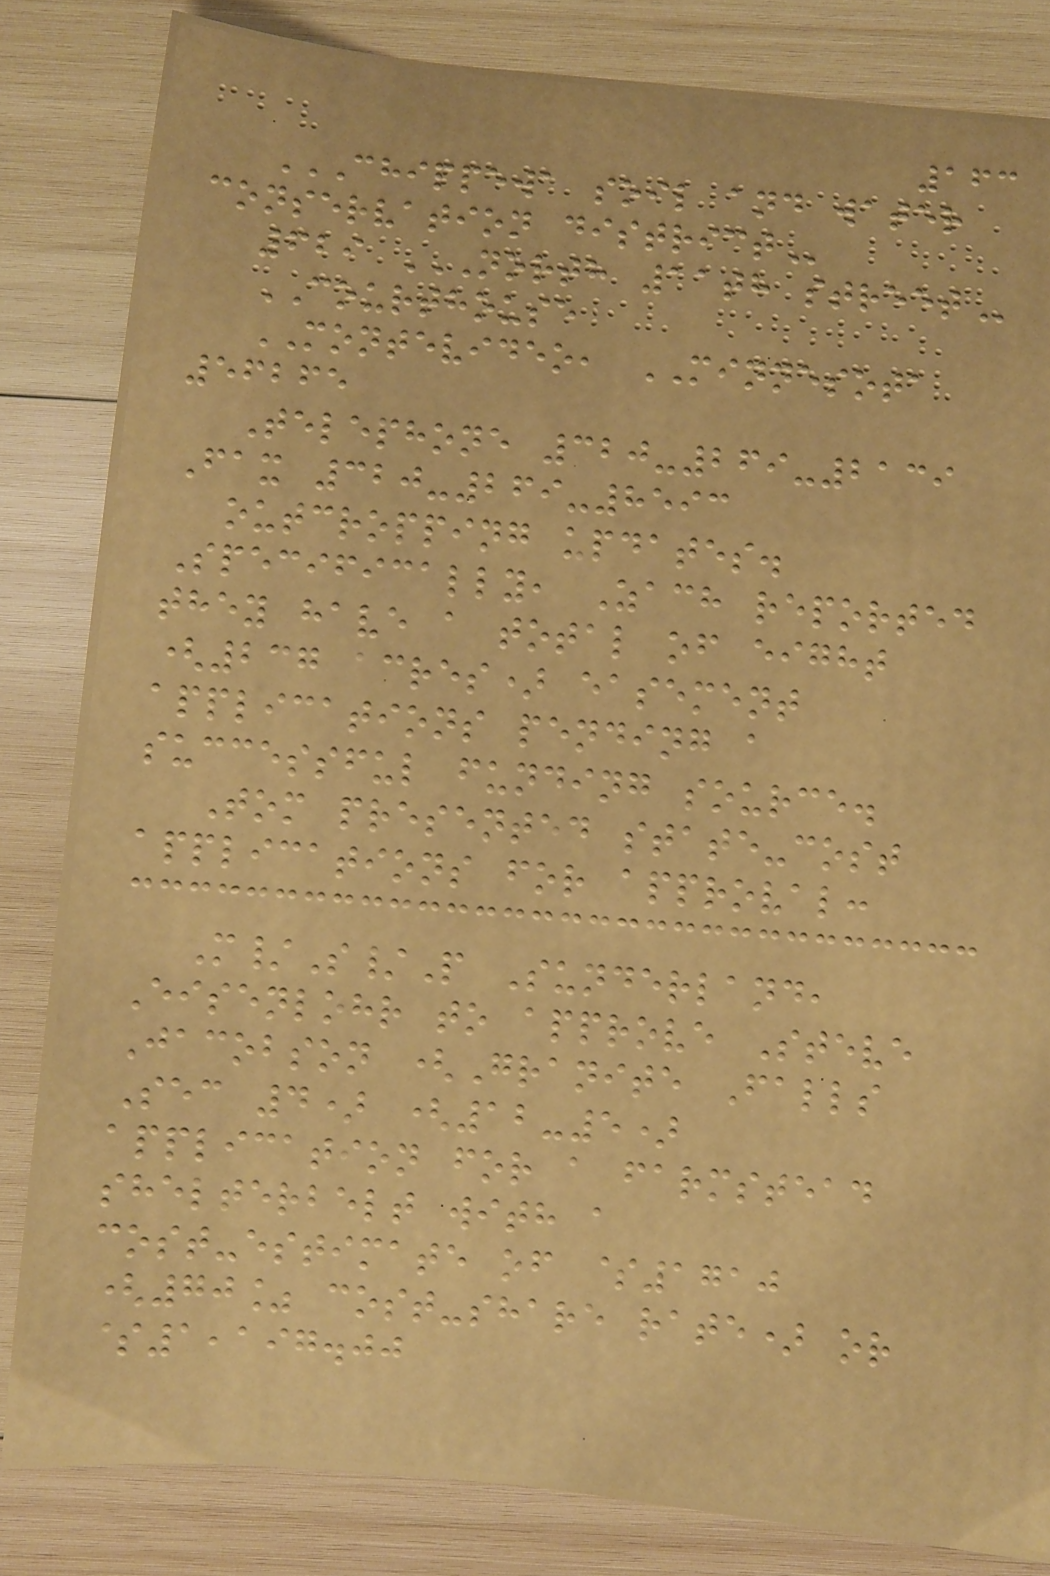163
CHIPPEWA SOIL AND WATER
CONSERVATION DISTRICT
629 NORTH 11TH STREET
COURTHOUSE
MONTEVIDEO, MINNESOTA
56265
Telephone 320-269-2139
Fax 320-269-8593
outcropping updates.
Specifically, Zach reported
they have a total of eight
(237 acres) easement
applications pending a
successful funding source.
Tom presented state-cost
applications for approval:
M/S/P Sunderland,
Eisenlohr to approve Steve
Jacobson (Granite Falls
Sec 4) (12-5)
application for a farmstead
shelterbelt with a
cost-estimate of $1710
(70% cost-share rate) or
$1,197.00
